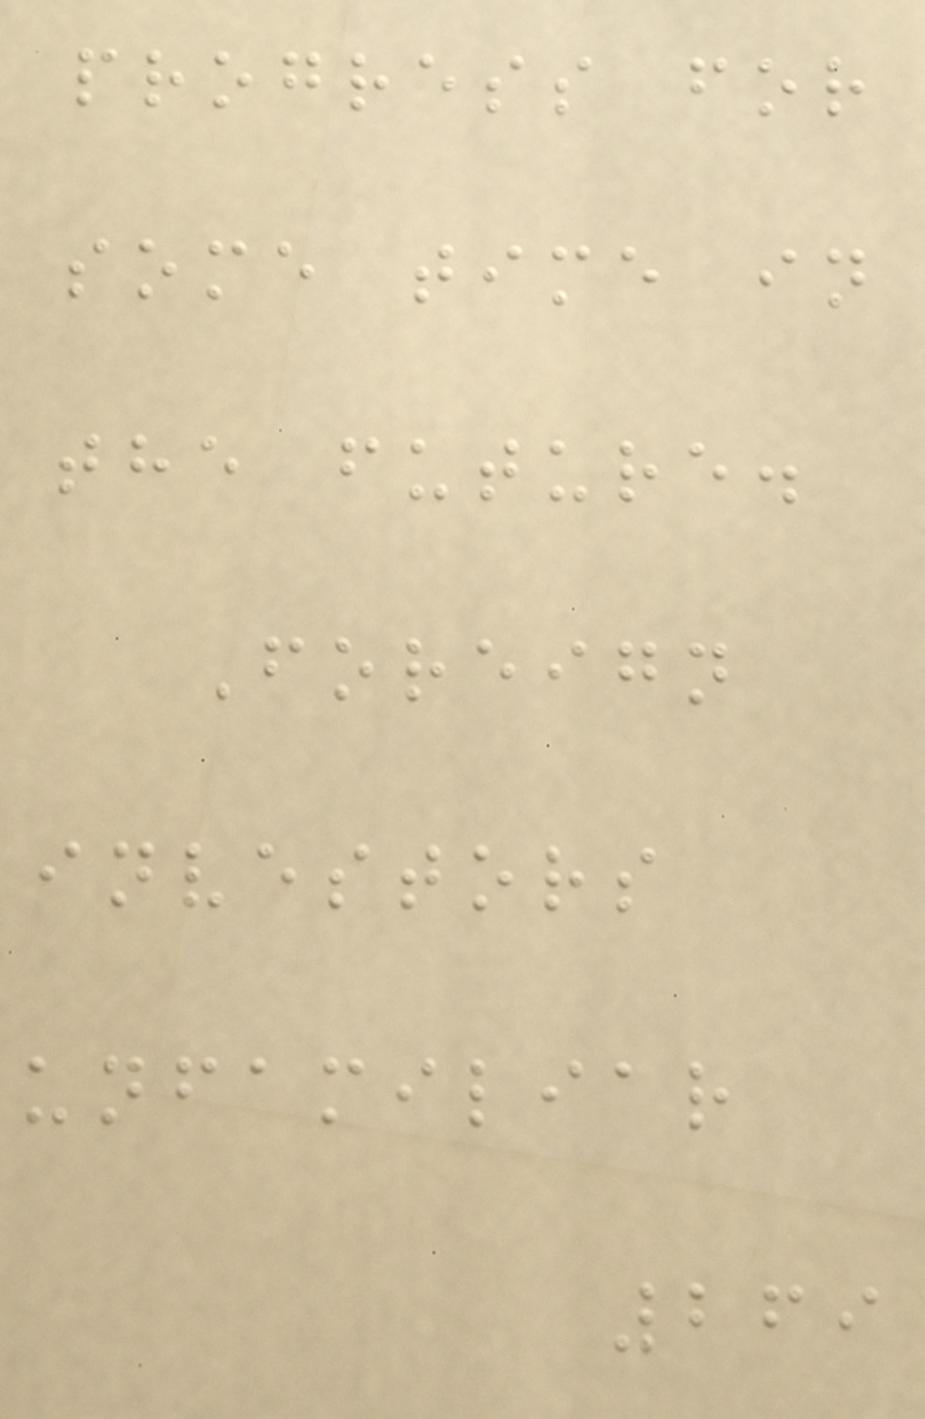progress for
some time in
the future.
Foreign
investors
unfamiliar
269
